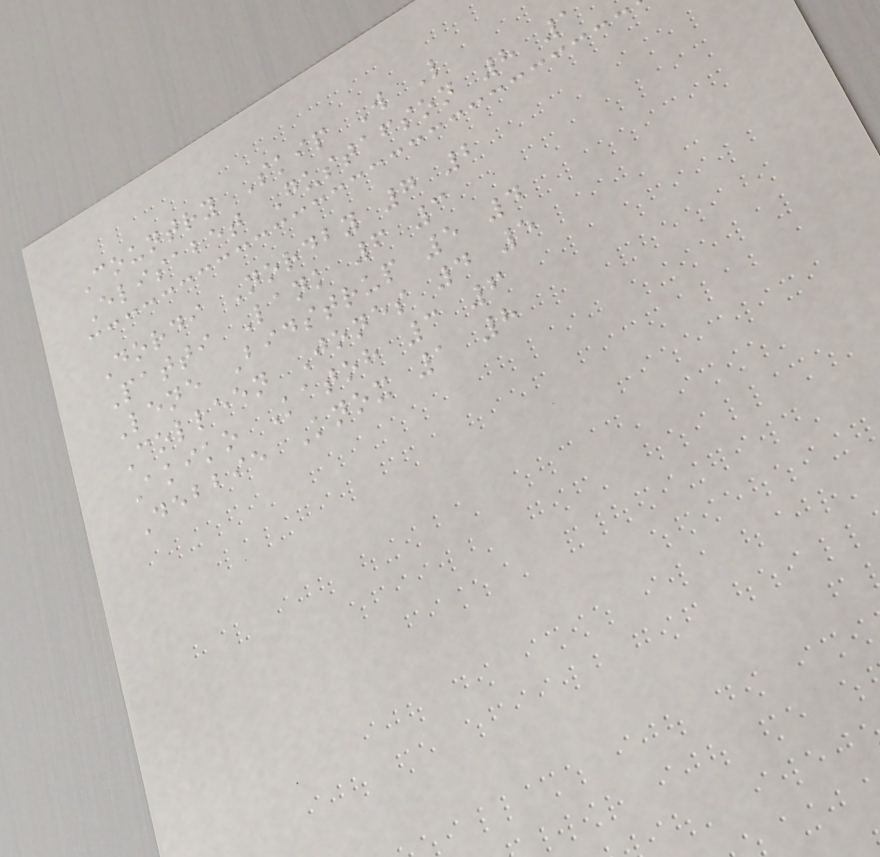Country Skip W L
Elisabet Gustafson 8 1
Dordi Nordby 7 2
Patti Lank 6 3
Lene Bidstrup 5 4
Colleen Jones 4 5
Akiko Katoh 3 6
Debbie Knox 1 8
